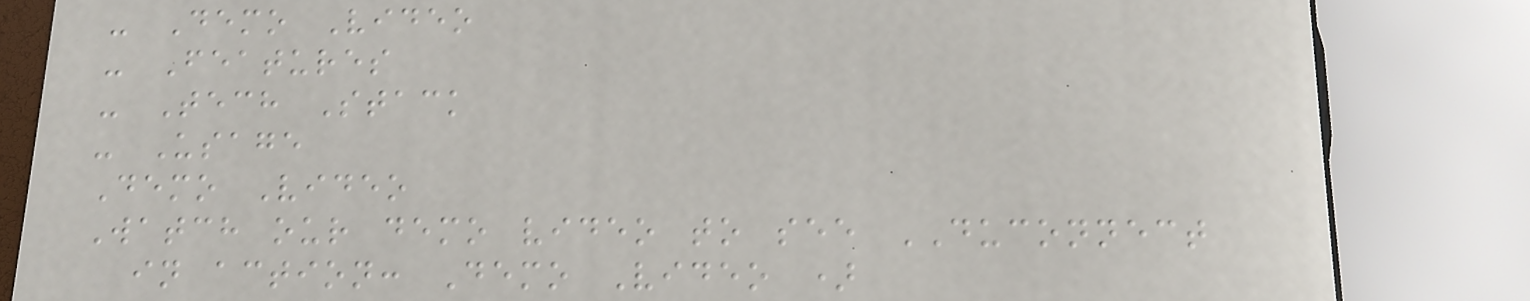- Demo Video
- Features
- Tech Stack
- Usage
Demo Video
Watch our demo video to see DUCONNECT
in action: Demo Video )
